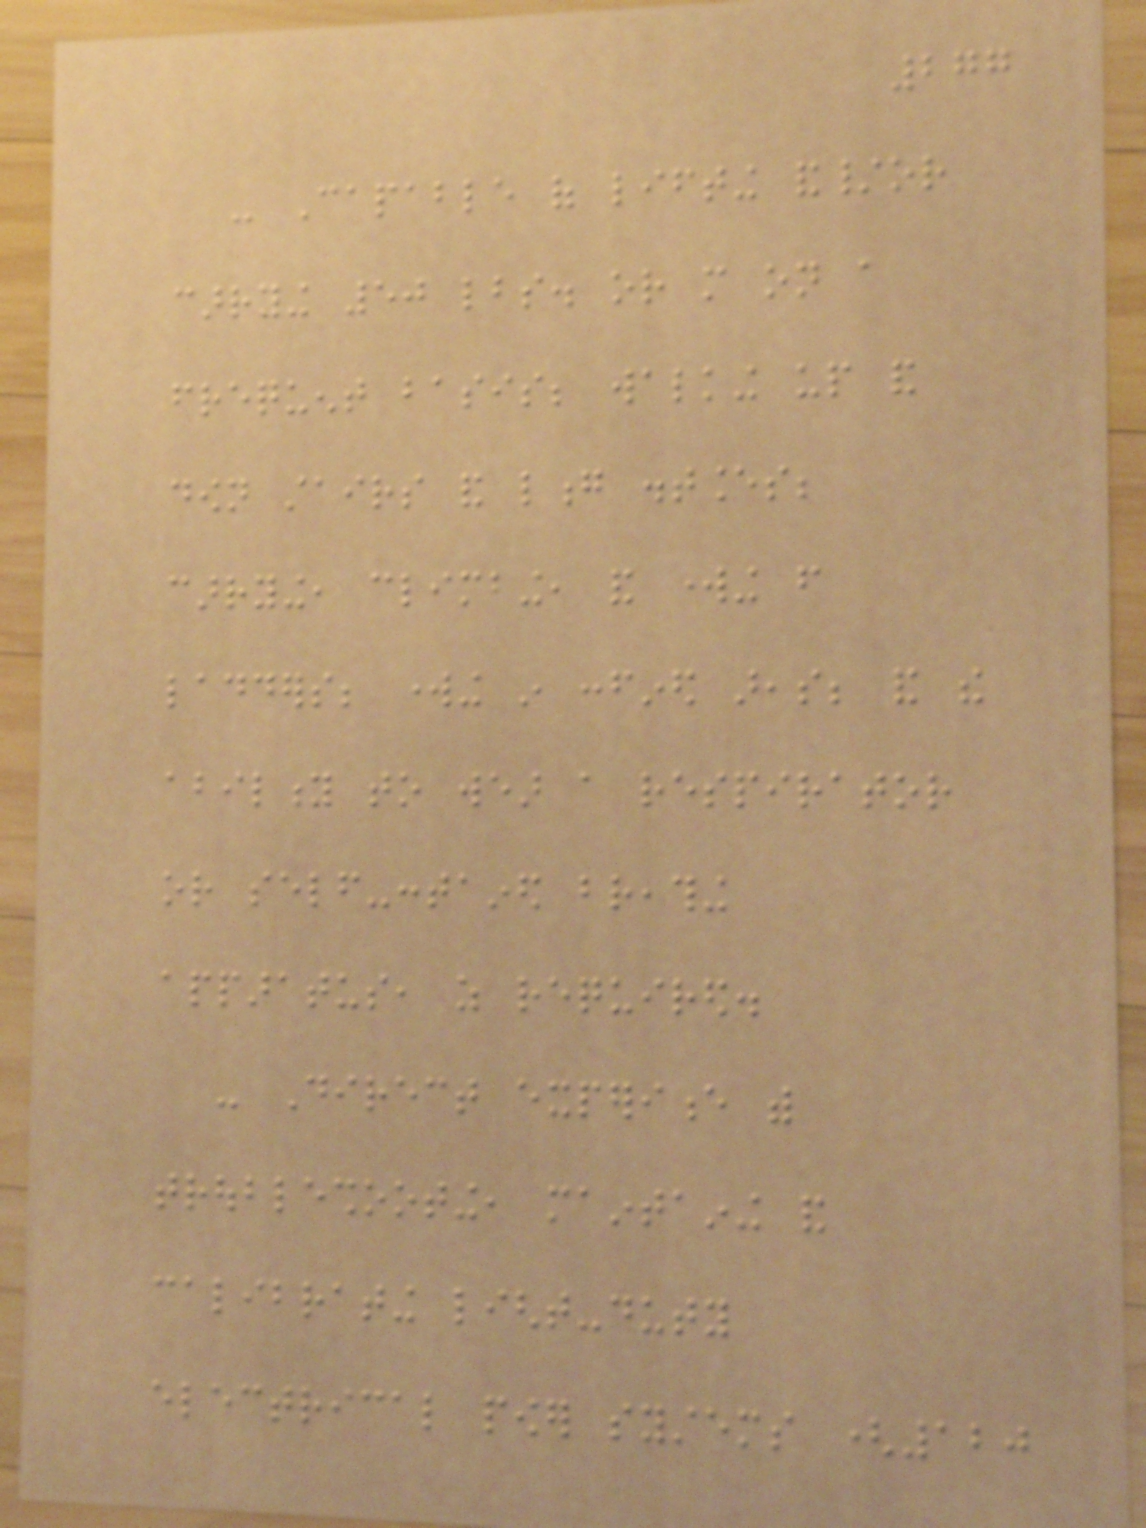277
- Capable of lifting and/or
carrying 50 lbs. or more on a
frequent basis; walking up and
down stairs and long distances;
carrying, climbing, and working from
ladders; working in confined areas; and the
ability to wear a respirator
or self-contained breathing
apparatus, as required.
- Direct experience with
troubleshooting, maintaining and
calibrating light-duty
electrical power systems (120
